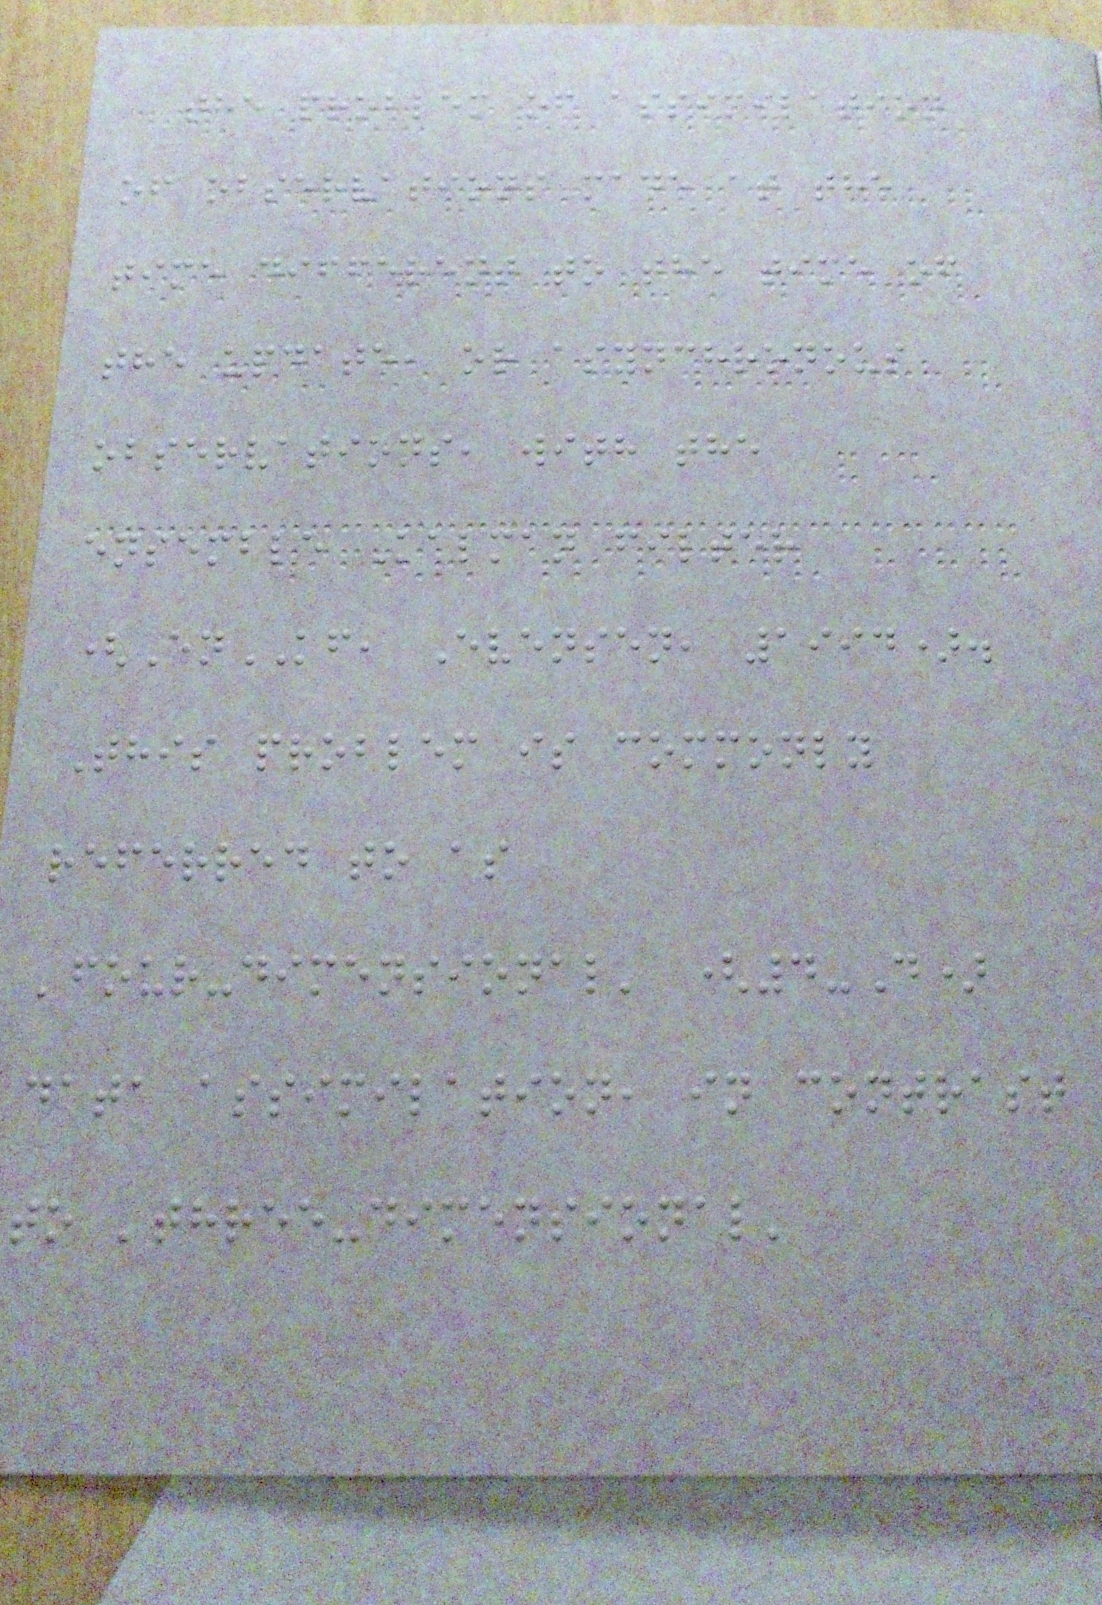the problem of assimilation
of observations made at the
time different to the time of
the update, or asynchronous
observations, with the
ensemble Kalman filter
(EnKF, Evensen, 1994).
This problem is commonly
referred to as
'four-dimensional' (4-D)
data assimilation, in contrast
to 'three-dimensional'
